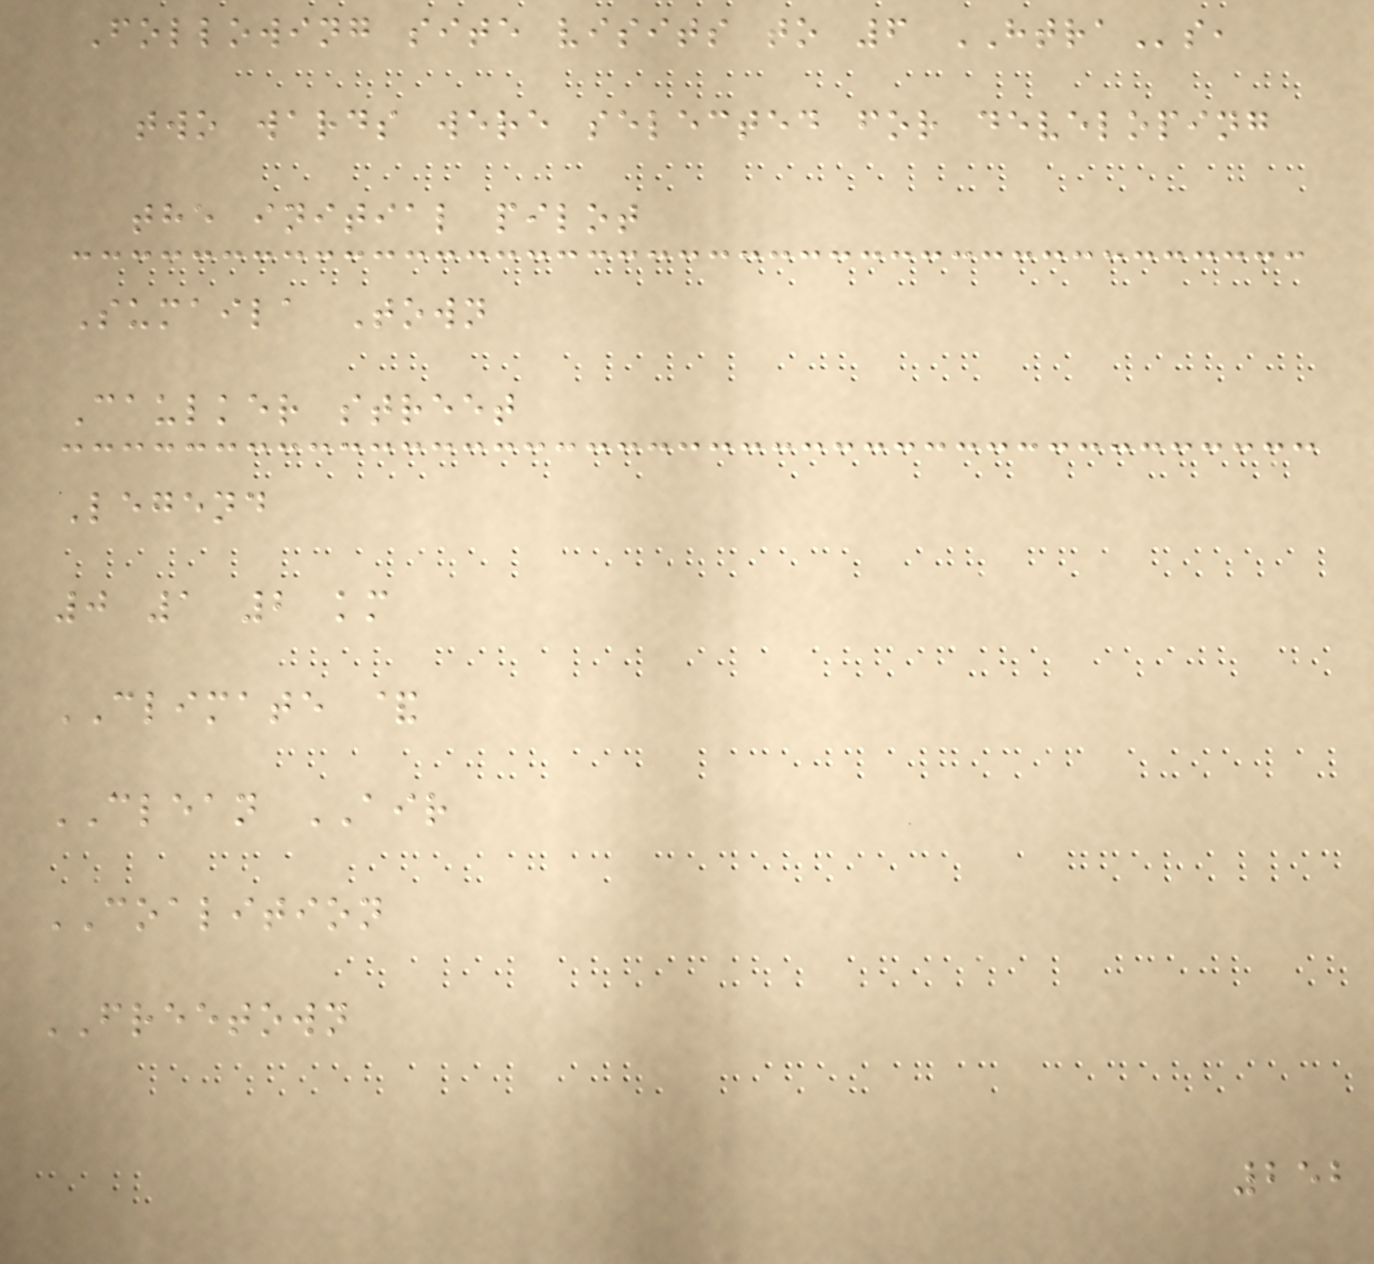Following site visits to 6 HTRAs,
two wards were selected for developing
the initial pilot
Sumaila Town
Caulker street
Legend
0 1 2 km
CLIMATE &
CLEAN AIR
COALITION
FREETOWN
252
